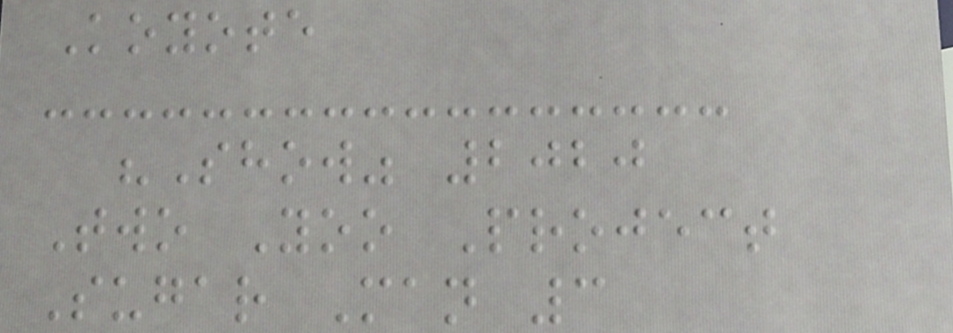Koyote
"Show" 2020
Two Yoo Project
Sugar Man 3
